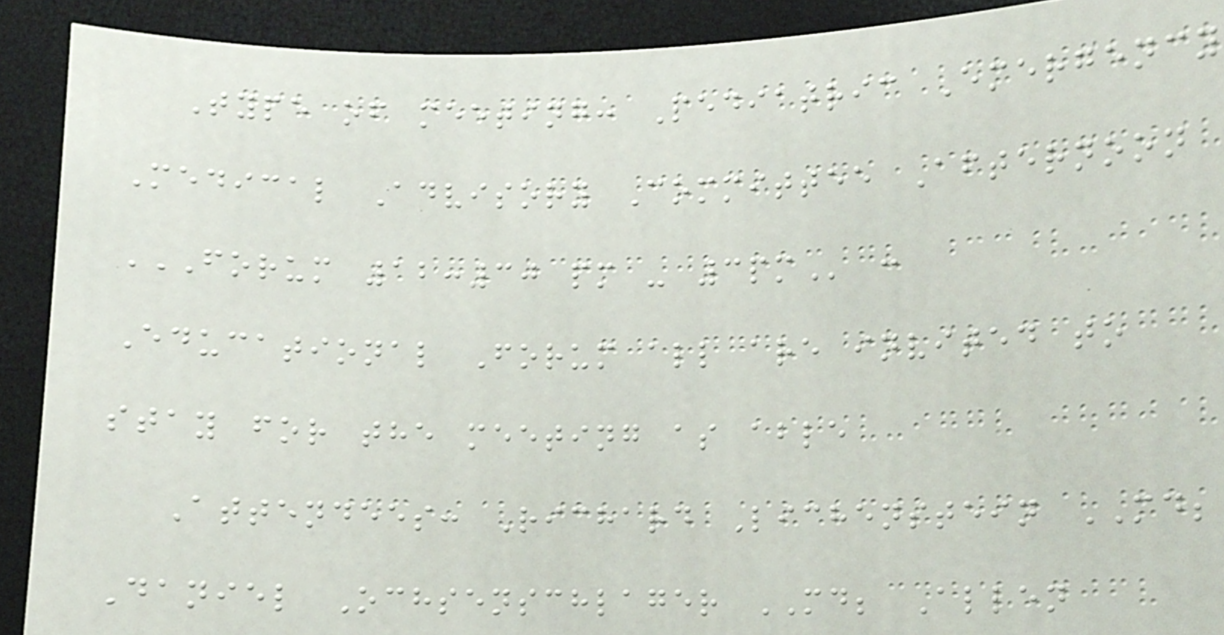Type of meeting: Pediatric Emergency
Medical Advisory Committee Afternoon
FORUM 12:30 PM - 3PM :
Educational Forum all are invited to
stay for the meeting as able
Attendees: Richard Lichenstein MD;
Daniel Ochsenschlager MD; Allen
